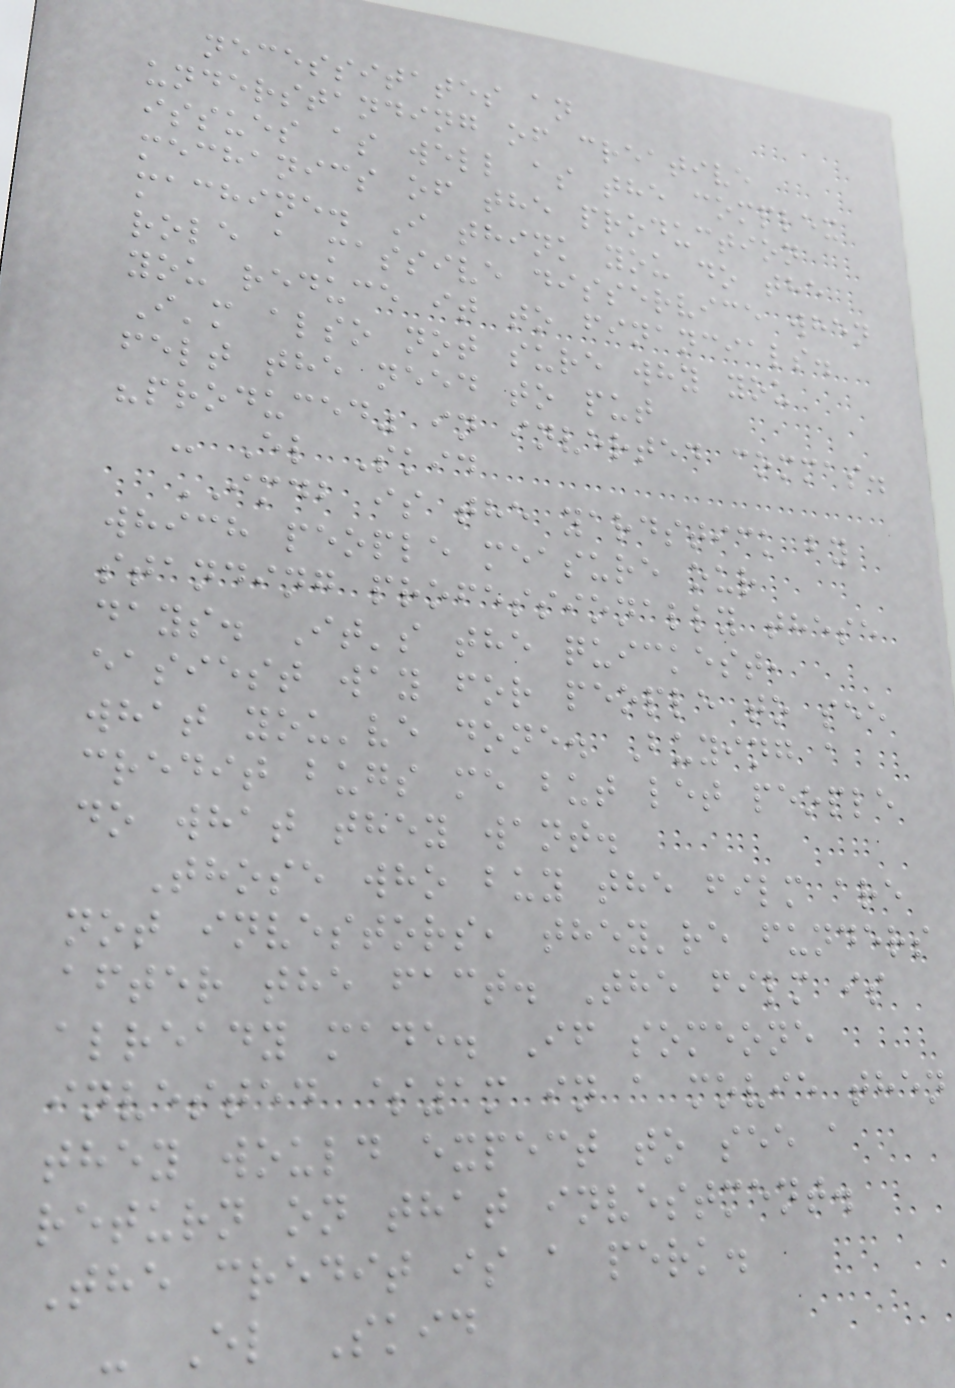necessitates an
understanding of creative
issues as well as the complex
mechanics of the production
machine. I think you do the
role a massive disservice when
you reduce it to financials.
I'm also not sure why you
felt the need to put
"produced" in inverted commas.
- El Skid
IMDB is the yardstick by
which people measure our
standing professionally these
days. It's the quickest,
easiest way for people to see
what you've done. Buying a
credit bugs me but let people
do what they want.
Those who buy the film are
not investors, they're funders
after the fact. The film is
already made. If someone
invested $1m in a movie then
they would expect to see a
return on that investment.
The credit is a perk.
- El Skid
